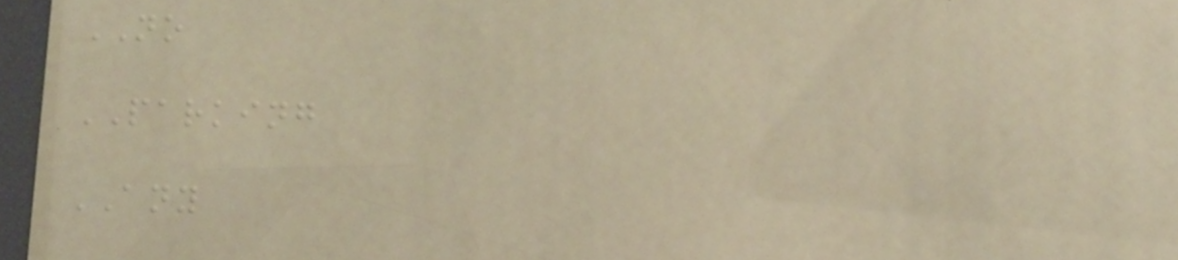NO
PARKING
ANY
